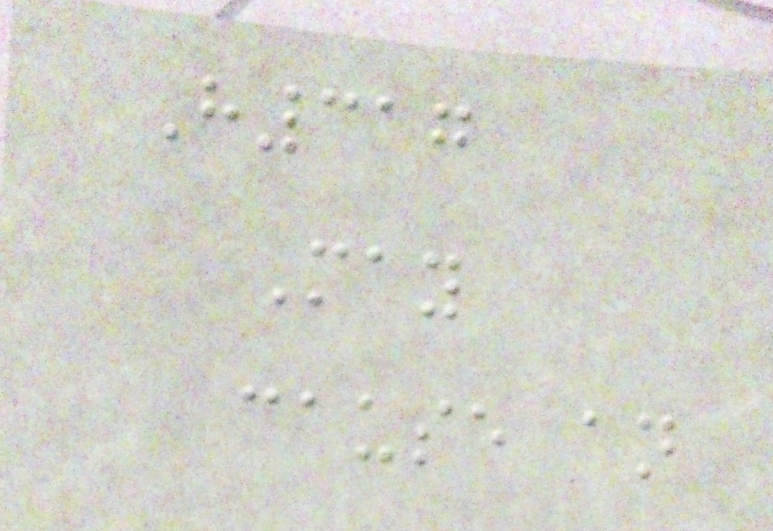H317
May
cause an
